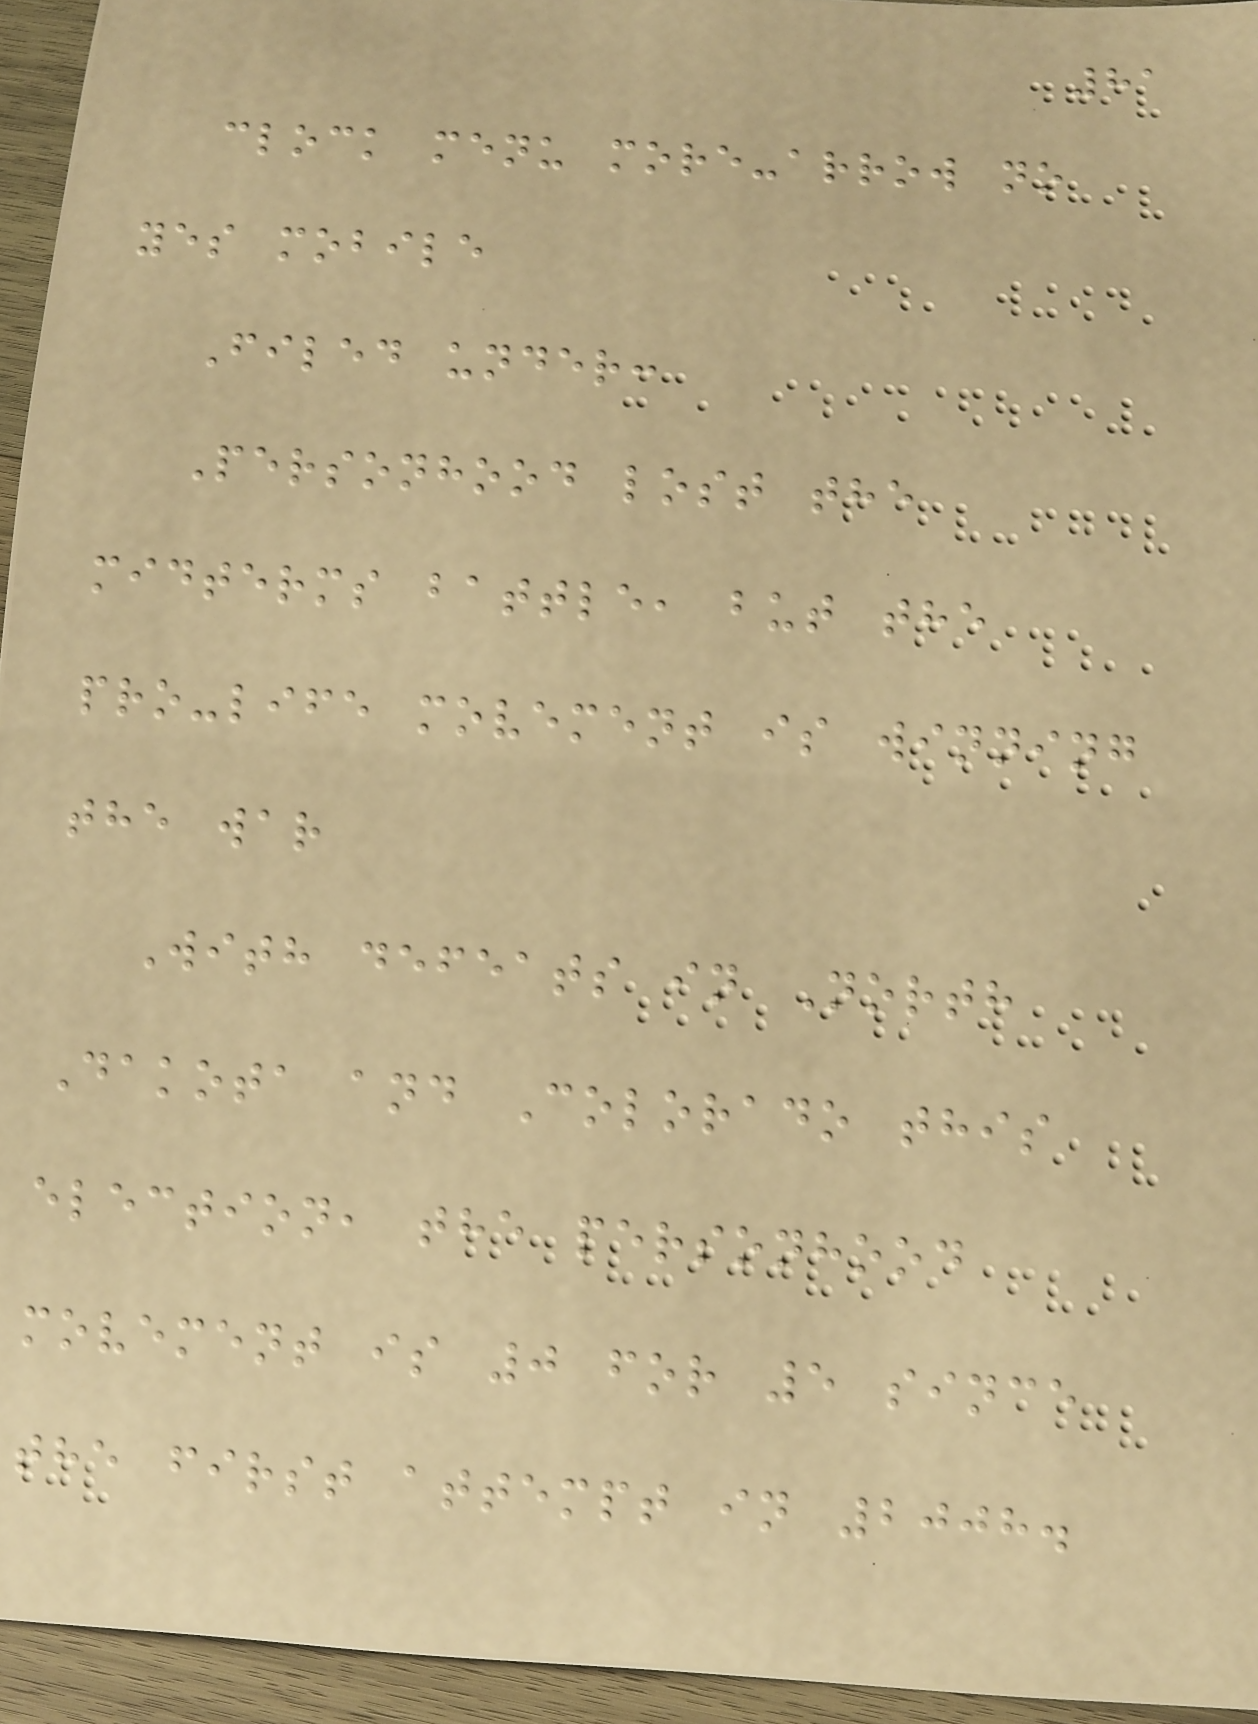81
clock menu more-arrow no
yes mobile
Filed under:
Personhood lost the
midterms battle, but the
pro-life movement is winning
the war
With defeats in North
Dakota and Colorado this
election, the personhood
movement is 0 for 5 since
the first attempt in 2008.
